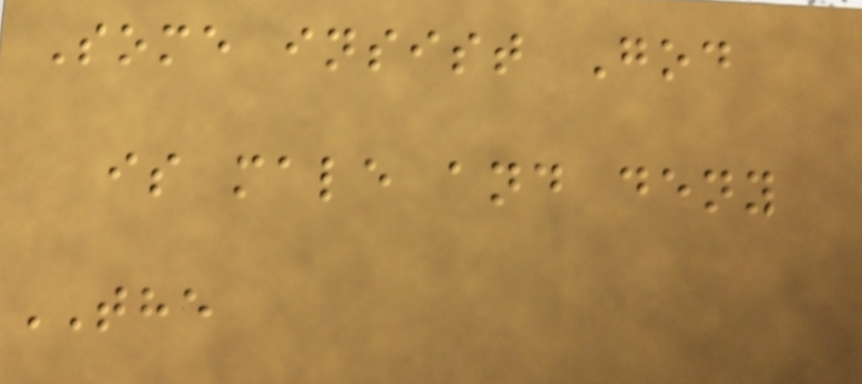Some insist God
is male and deny
THE
